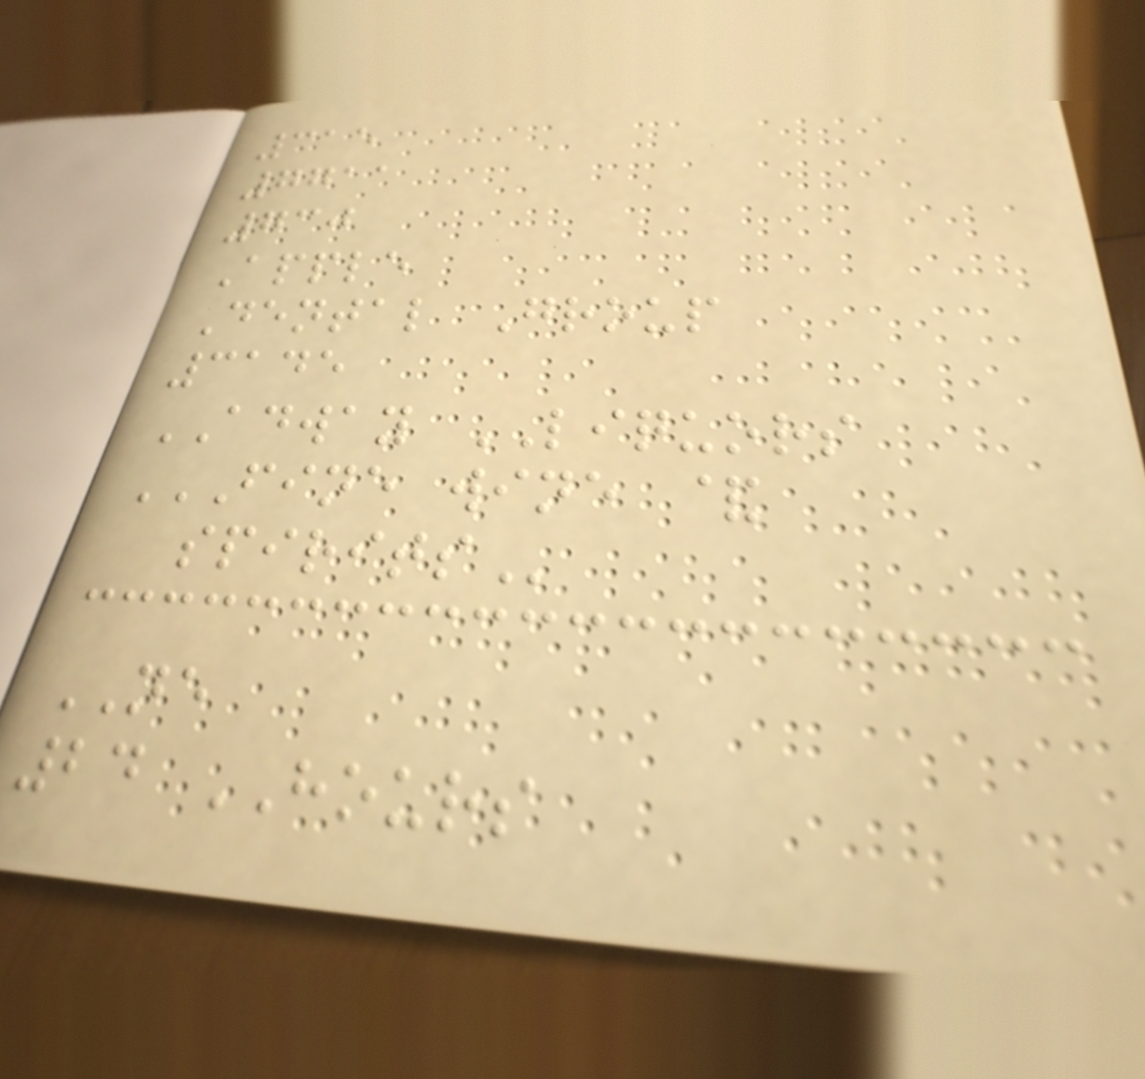315
7711
730
Apple
Dental Group
3145
ADWAY LIQUORS
FINE WINE &
SPIRITS
NE
24 HOURS
